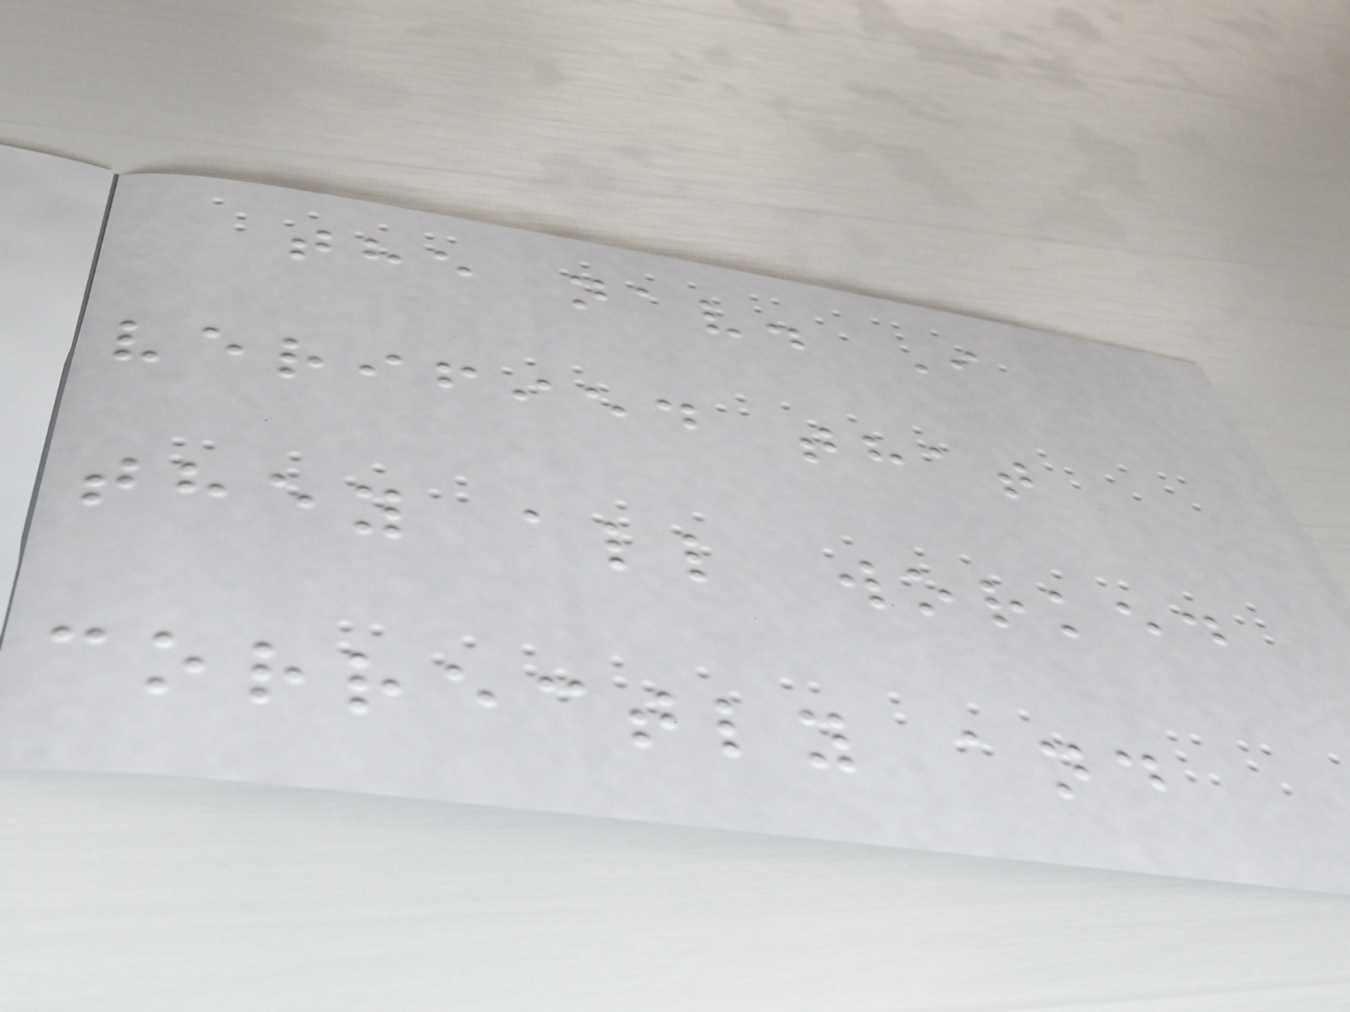the nav. I
verified that
they all worked
correctly and
